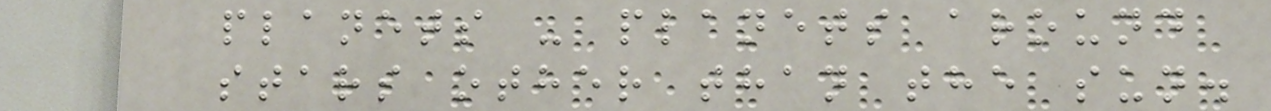planets - planets around
stars other than the sun.
